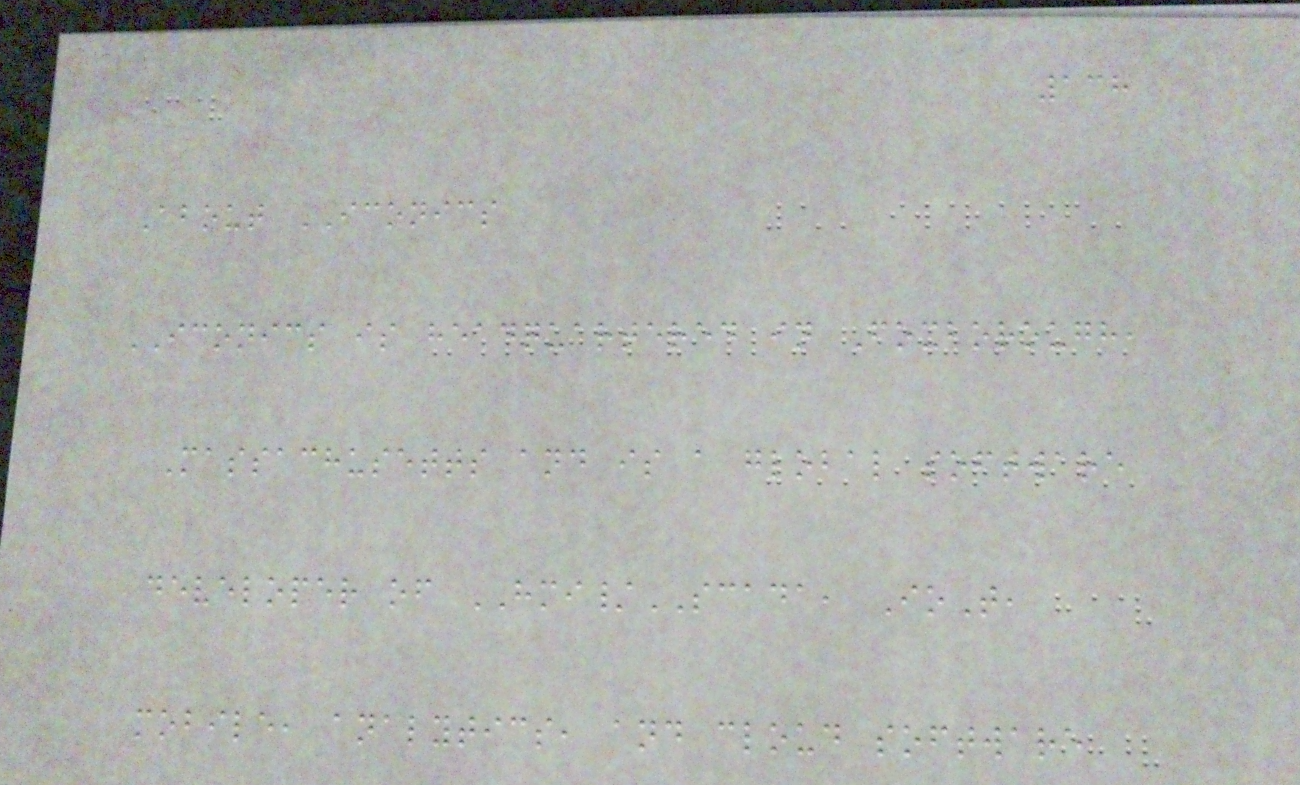138
About ICONICS
ICONICS is headquartered in Foxborough,
Massachusetts and is a global software
developer of HMI/SCADA, IoT,
mobile, analytics, and cloud software
